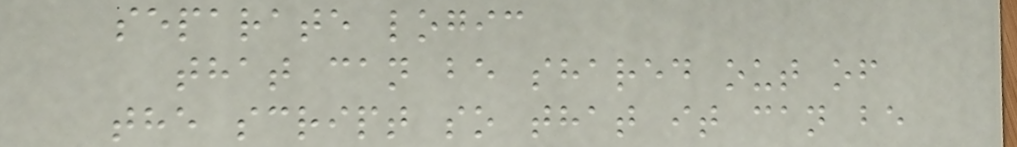separate logic
that can be shared out of
the script so that it can be
